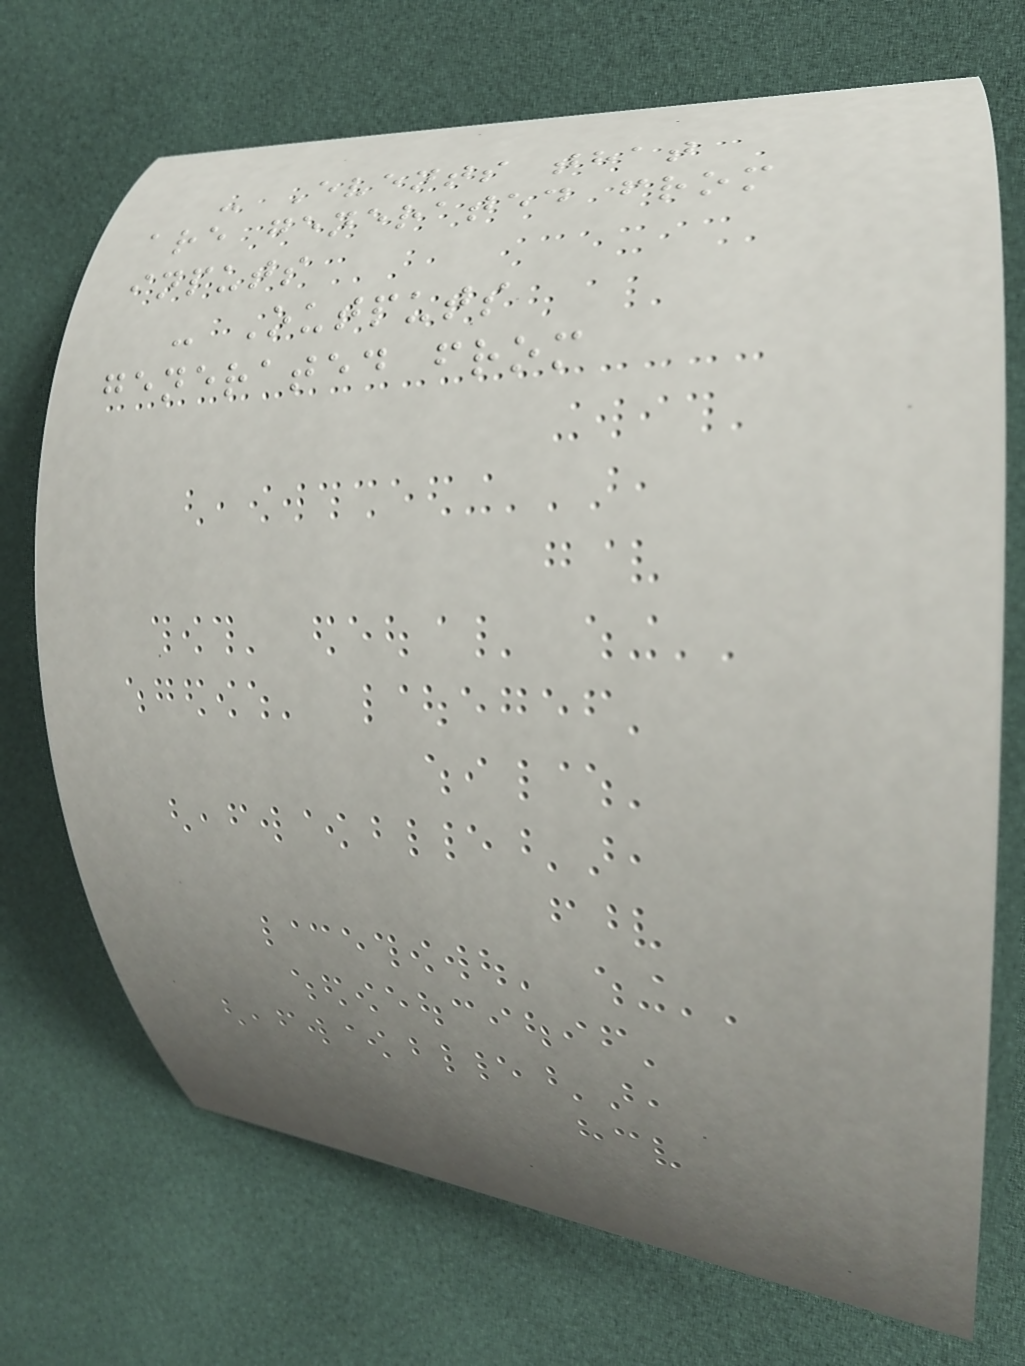- Events that
are generated from
inputs
- Outputs
generated from
